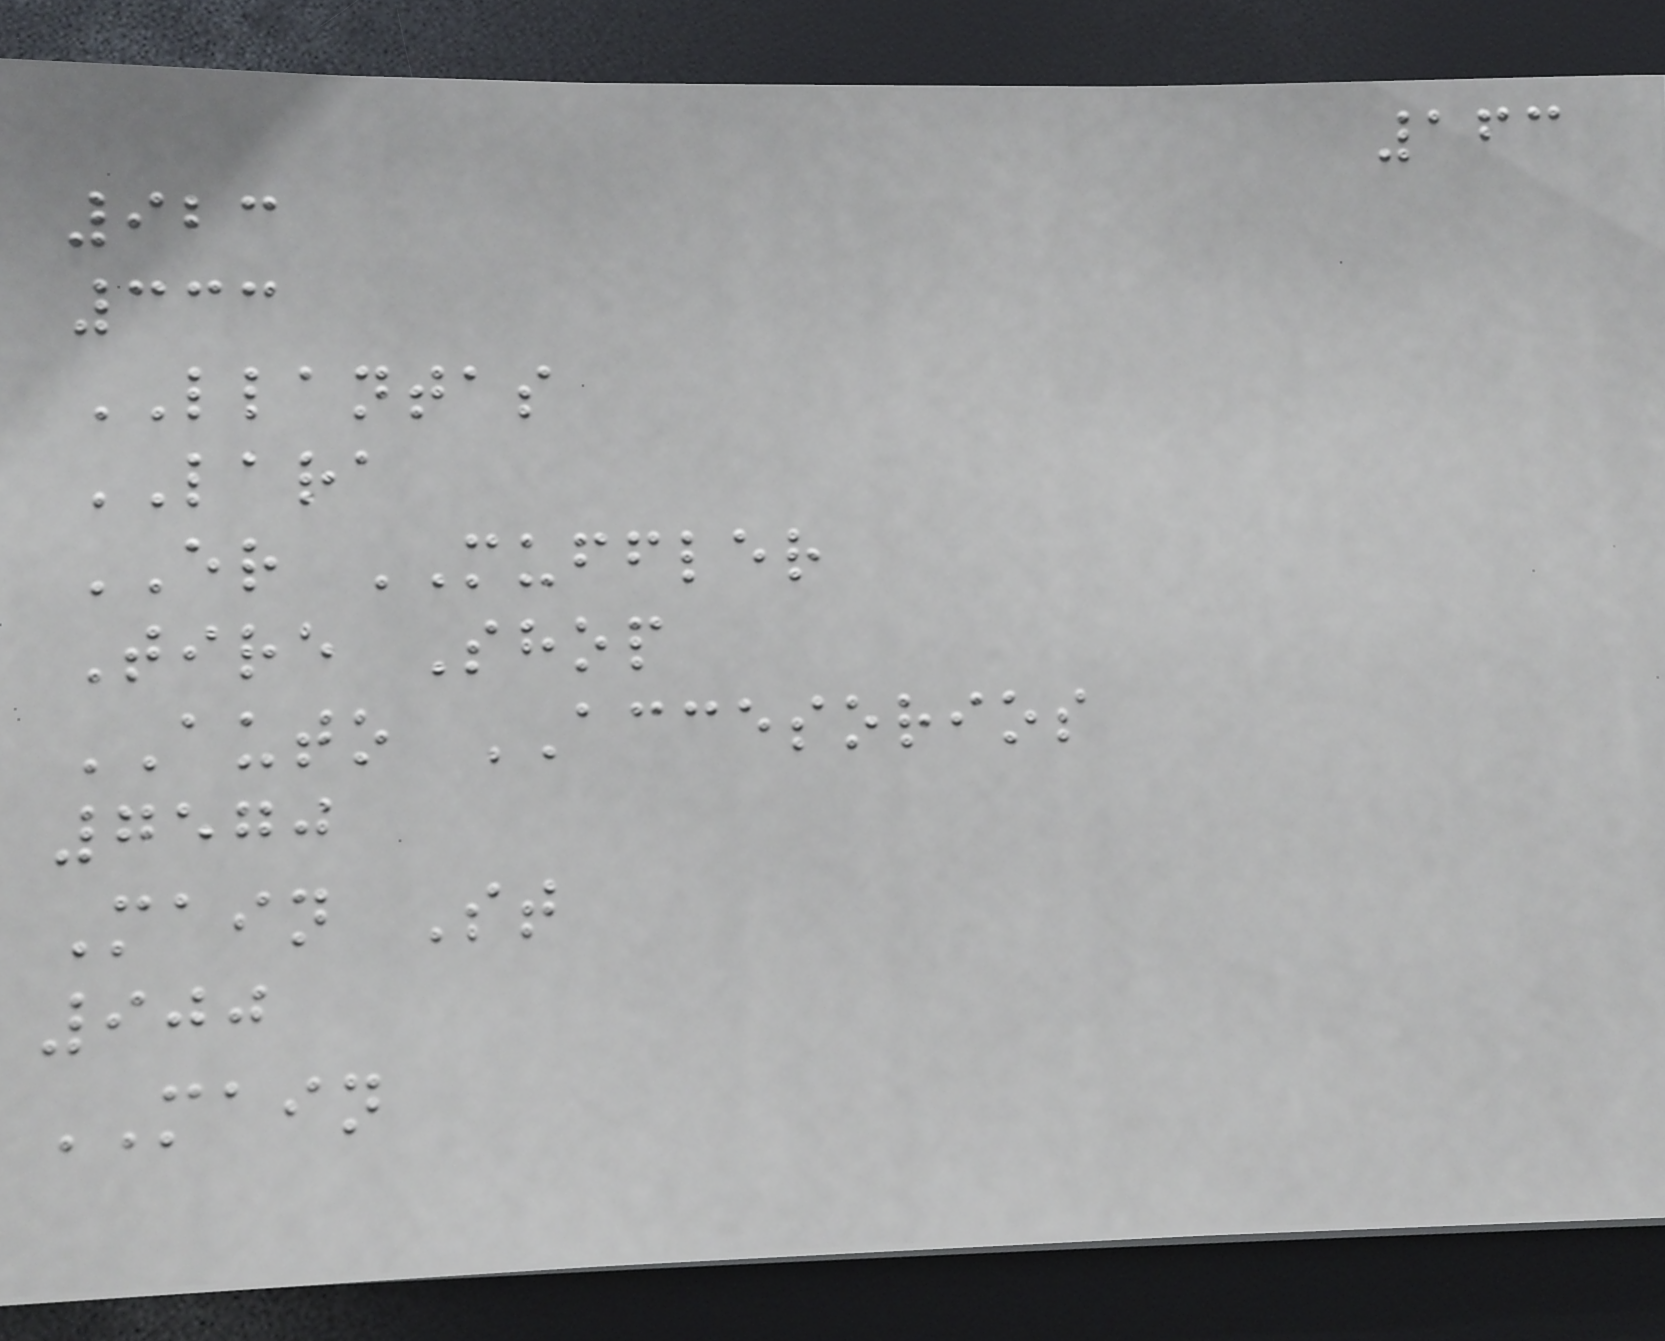163
923
333
LLANTAS
LARA
ER MUFFLER
Tire Shop
AUTO ACCESORIOS
7570
Main St
900
MAIN
